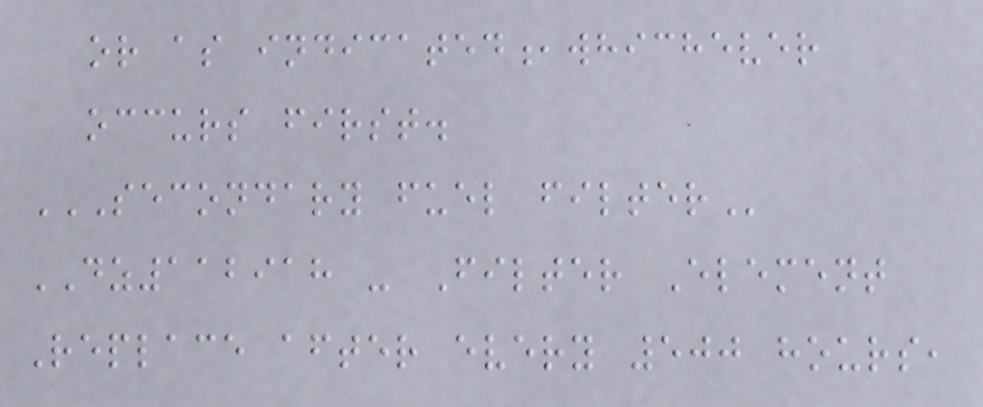or as indicated,whichever
occurs first.
SECONDARY FUEL FILTER
DZ112918 - Filter Element
Replace after every 500 hours,
